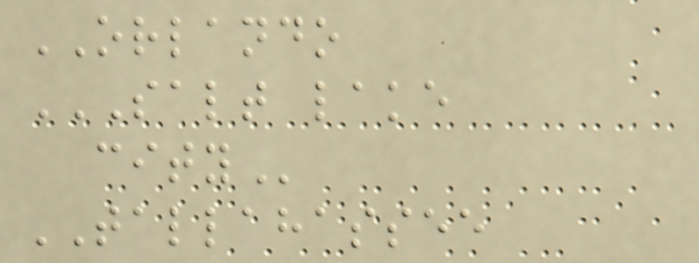ORLANDO
SALT LAKE
CITY
TALLAHASSEE
